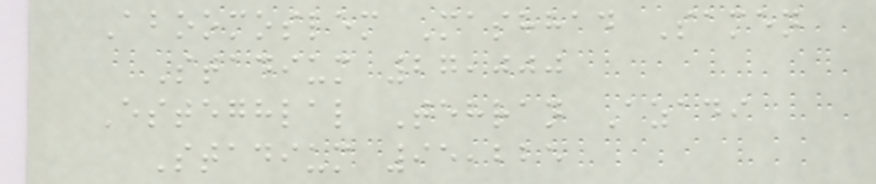Aboomoslem Mashhad Samen
Stadium 27,000
Esteghlal Tehran Azadi
Stadium 95,225
